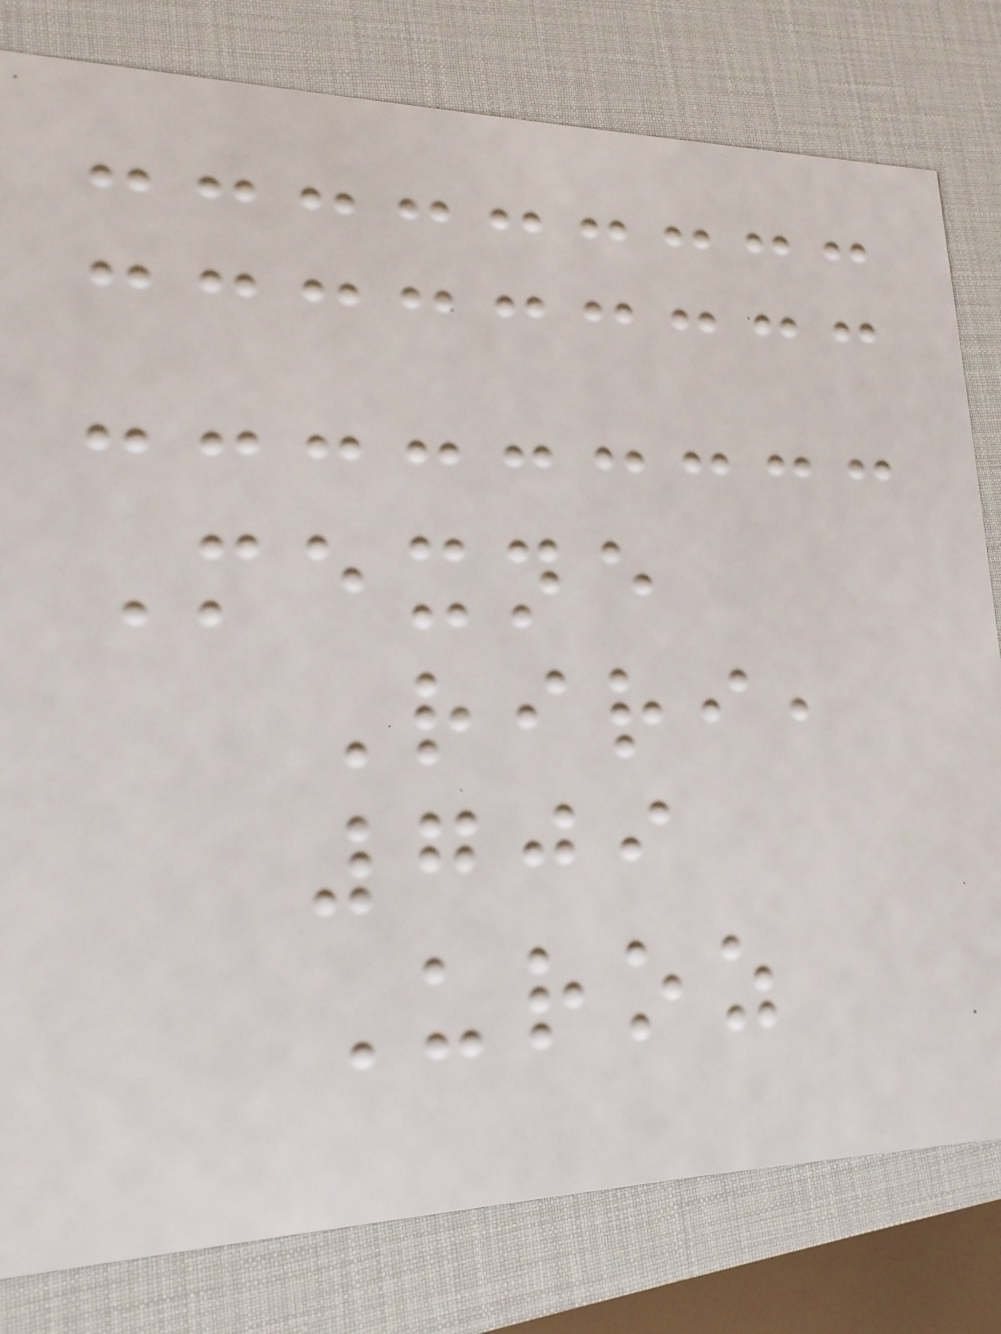Mexne
Riri,
709
Uroz
